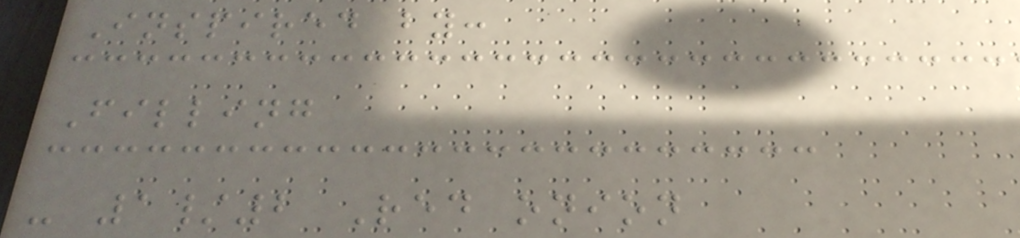Inspired by:
Filling
- 1/2 Red onion
